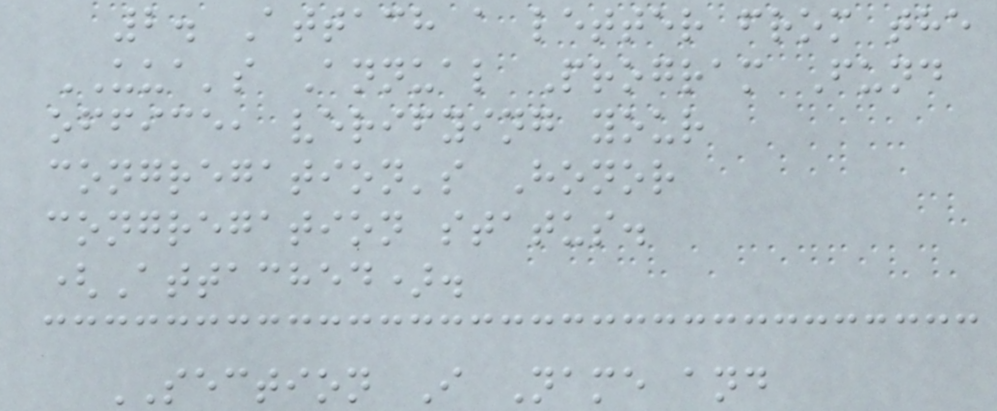2. Attach a letter from the
UUA's Annual Program Fund
office, verifying your
congregation's Honor
congregation status.
(Attached).
SECTION I Name and
